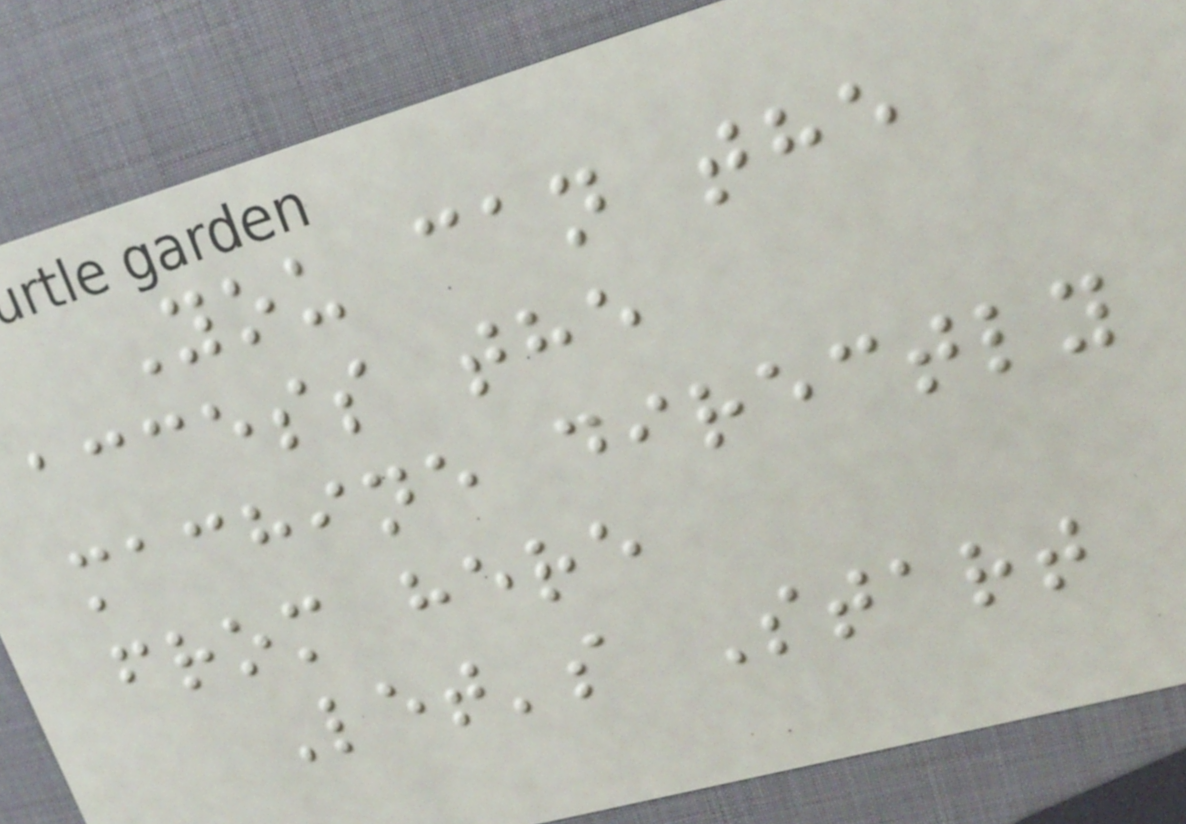You can the
access the
machine directly
from here
Let's Start
